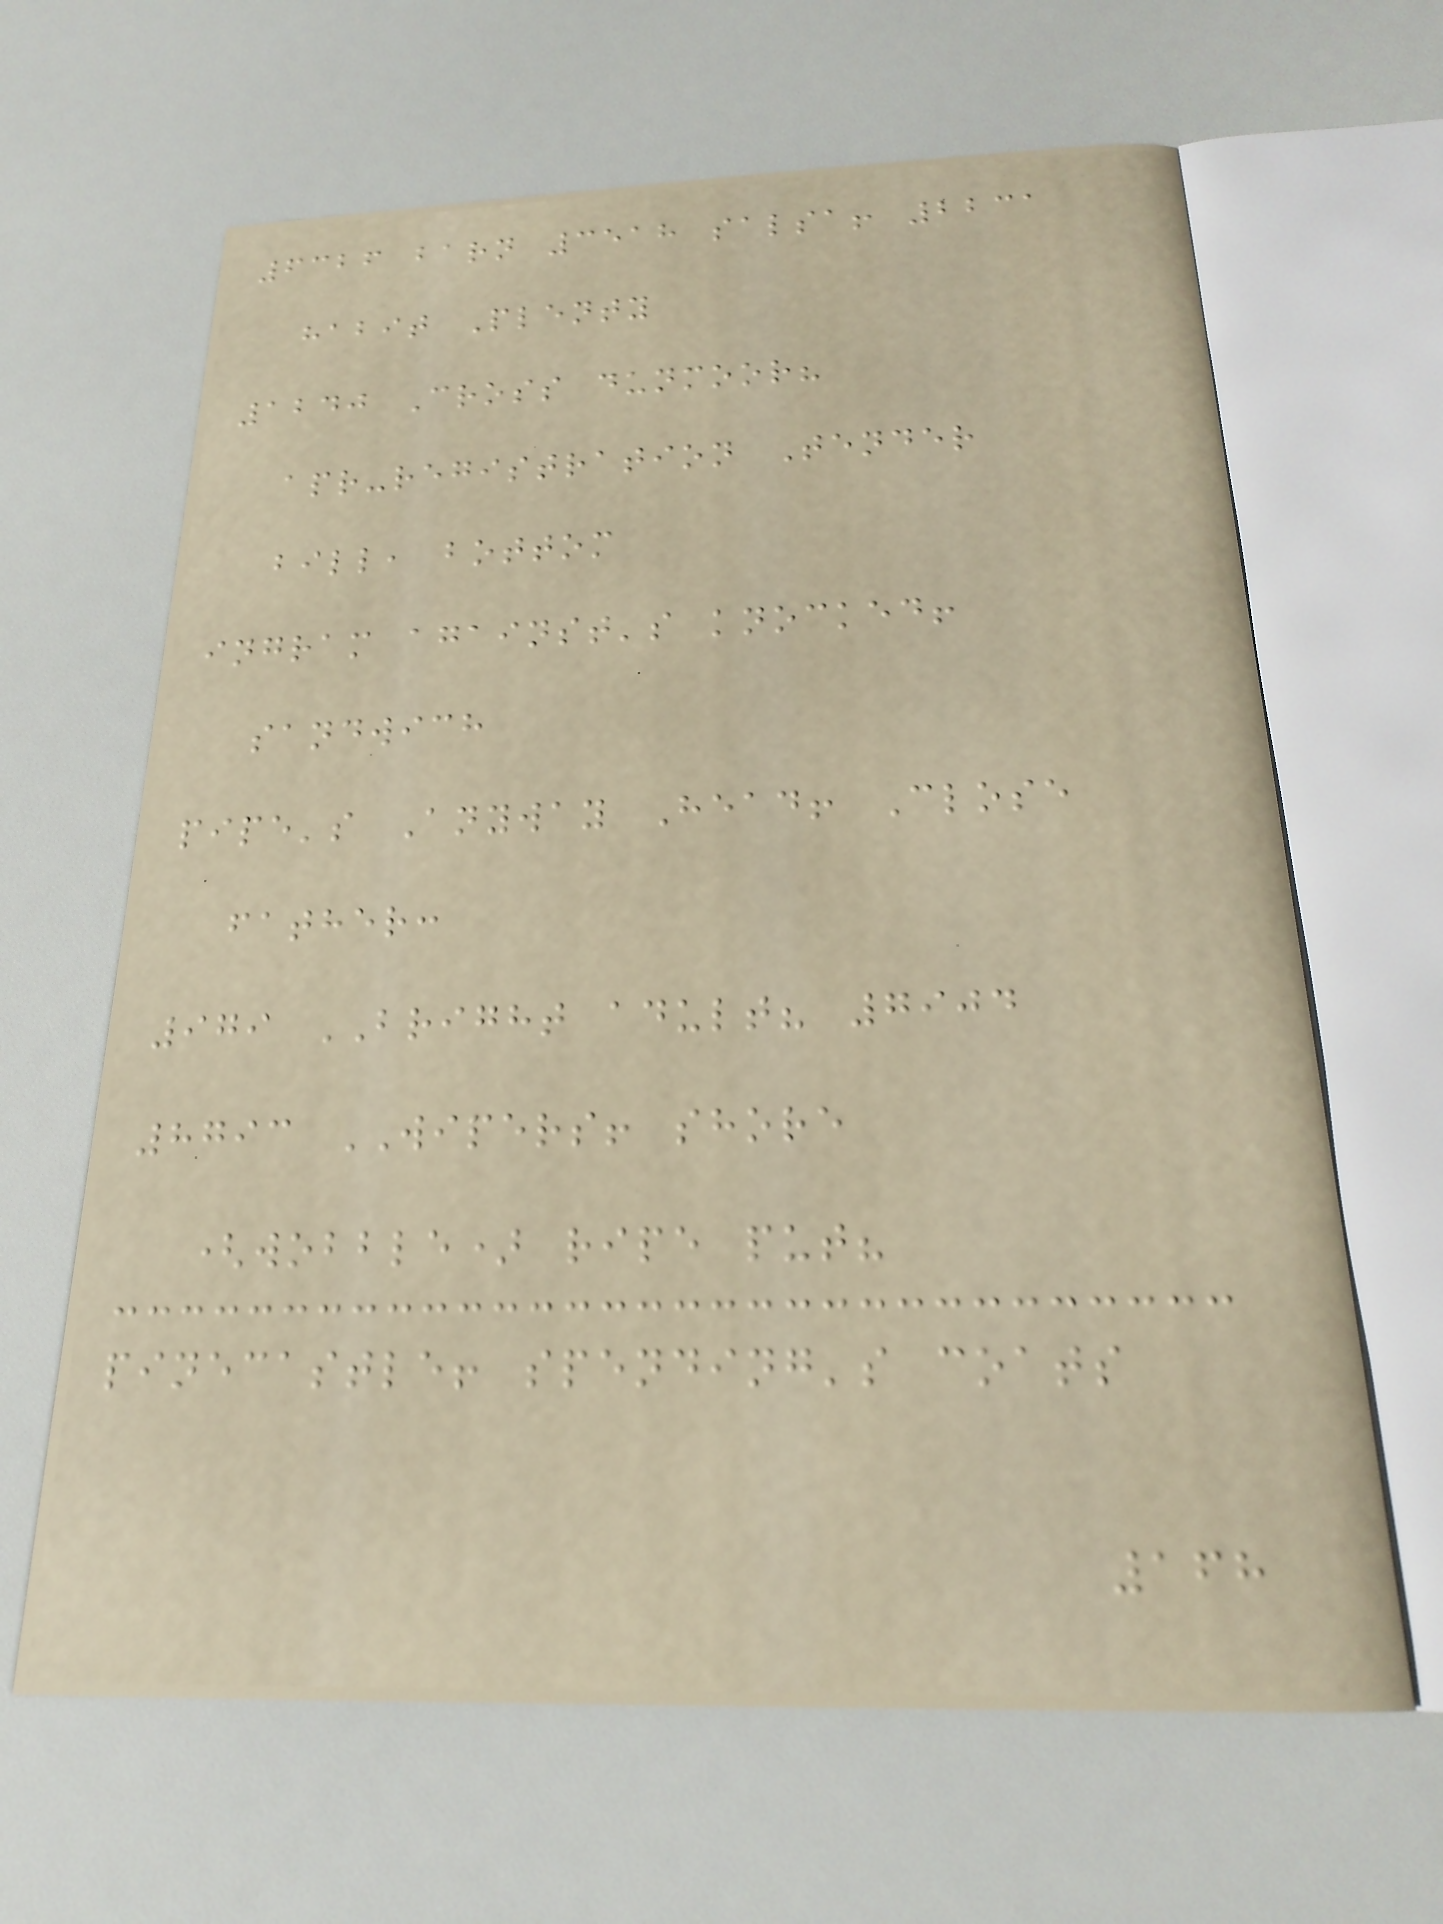6326 barn 3518 salsa! 2231
habit Plenty
1240 Cross dunmoor?
apr-registration Tender
bill, bottom
ingram against's knocked!
sandwich
pipe's Anyway Head! Close
father:
979 BRIGHT adult? 7904
8793 WIPERS! shore
(wobble) ripe put?
pinecastle! spending's coats
168
